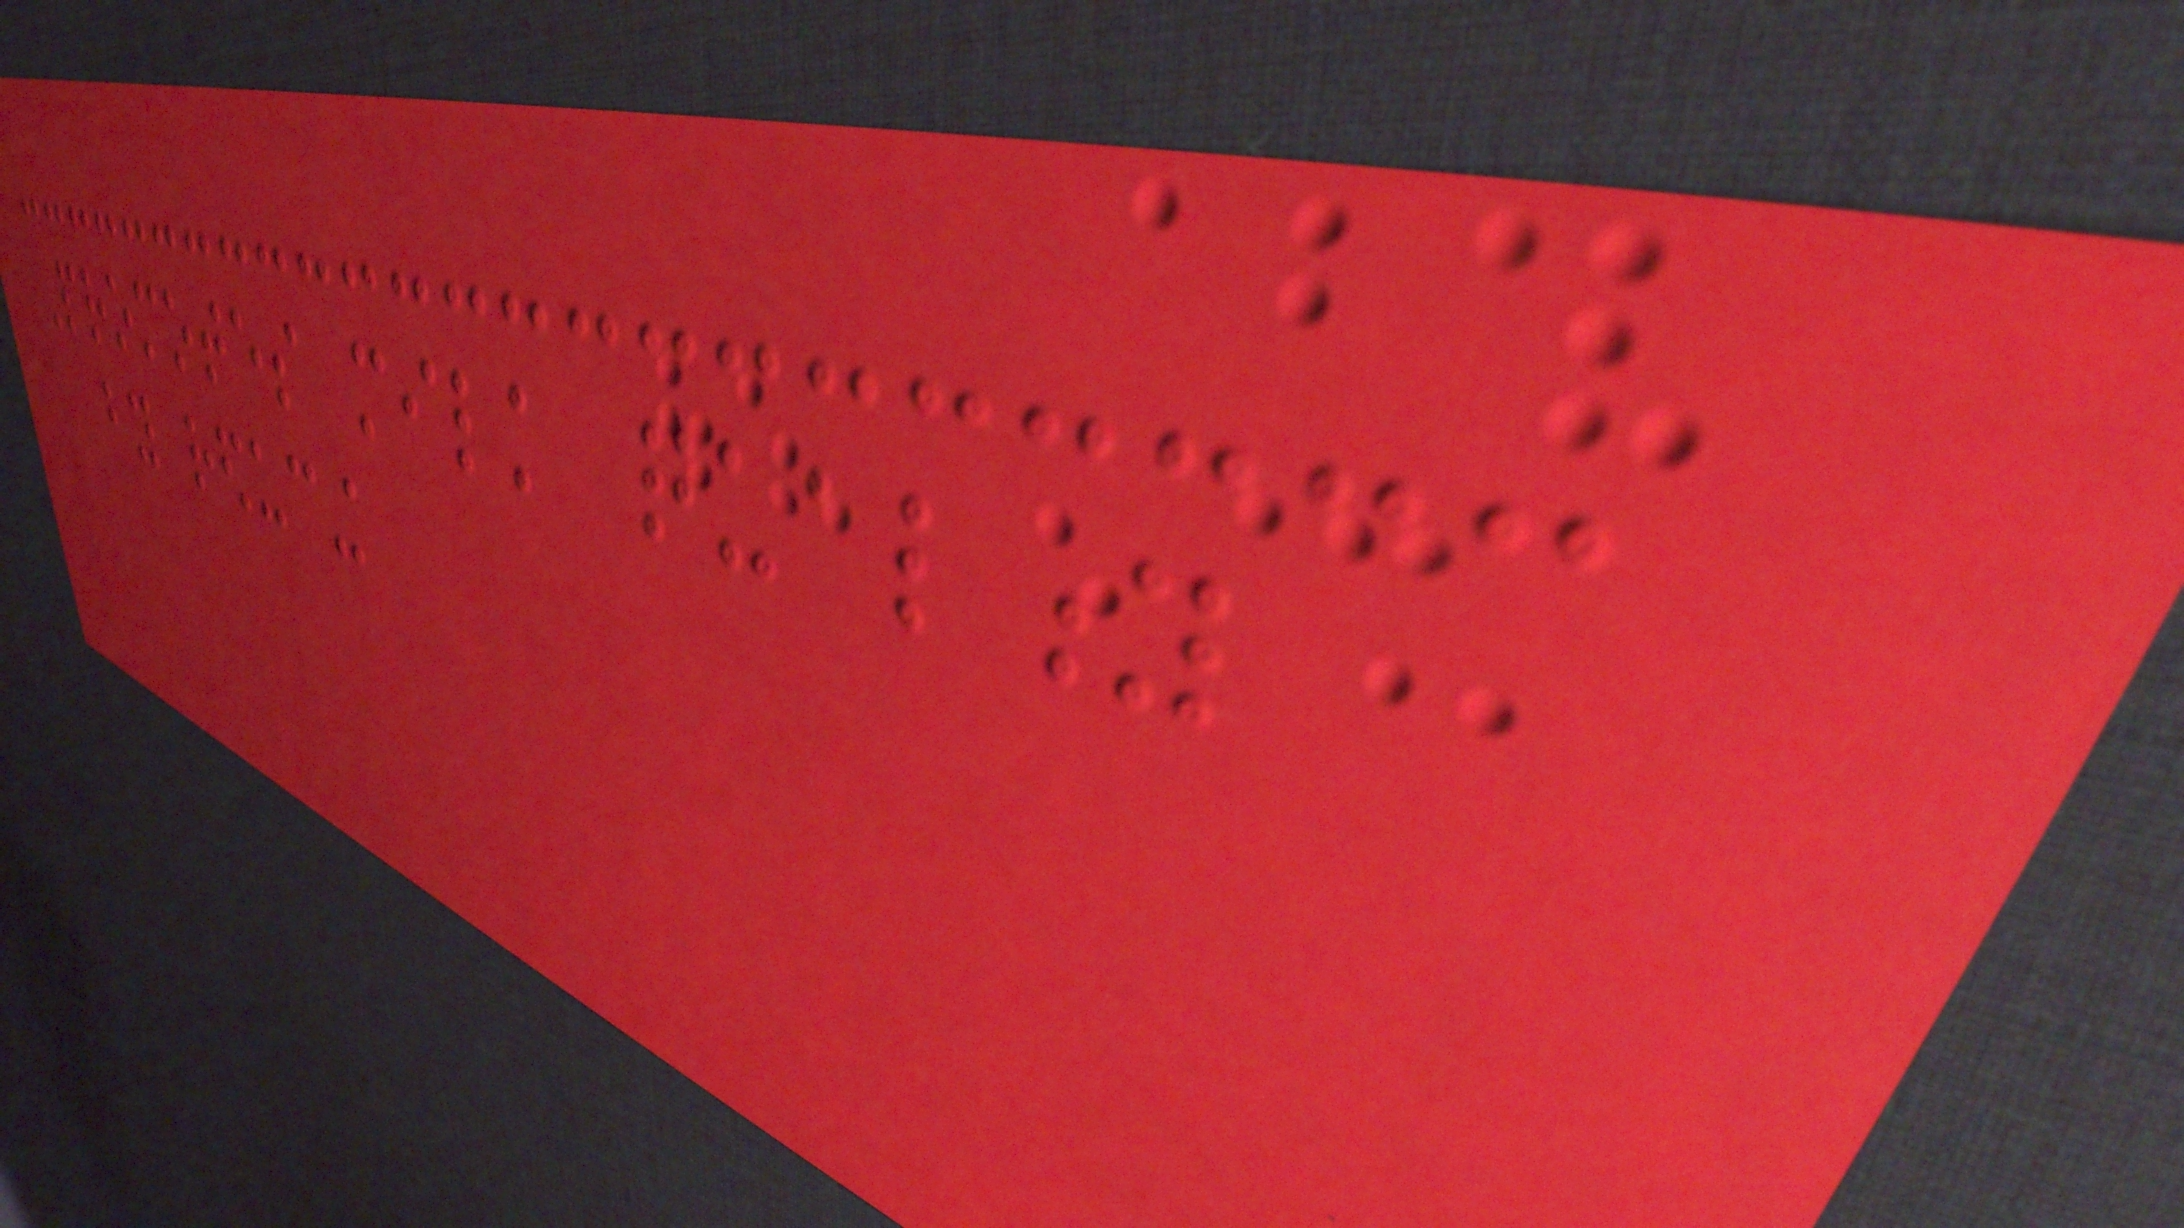Promotes milk quality
by reducing
